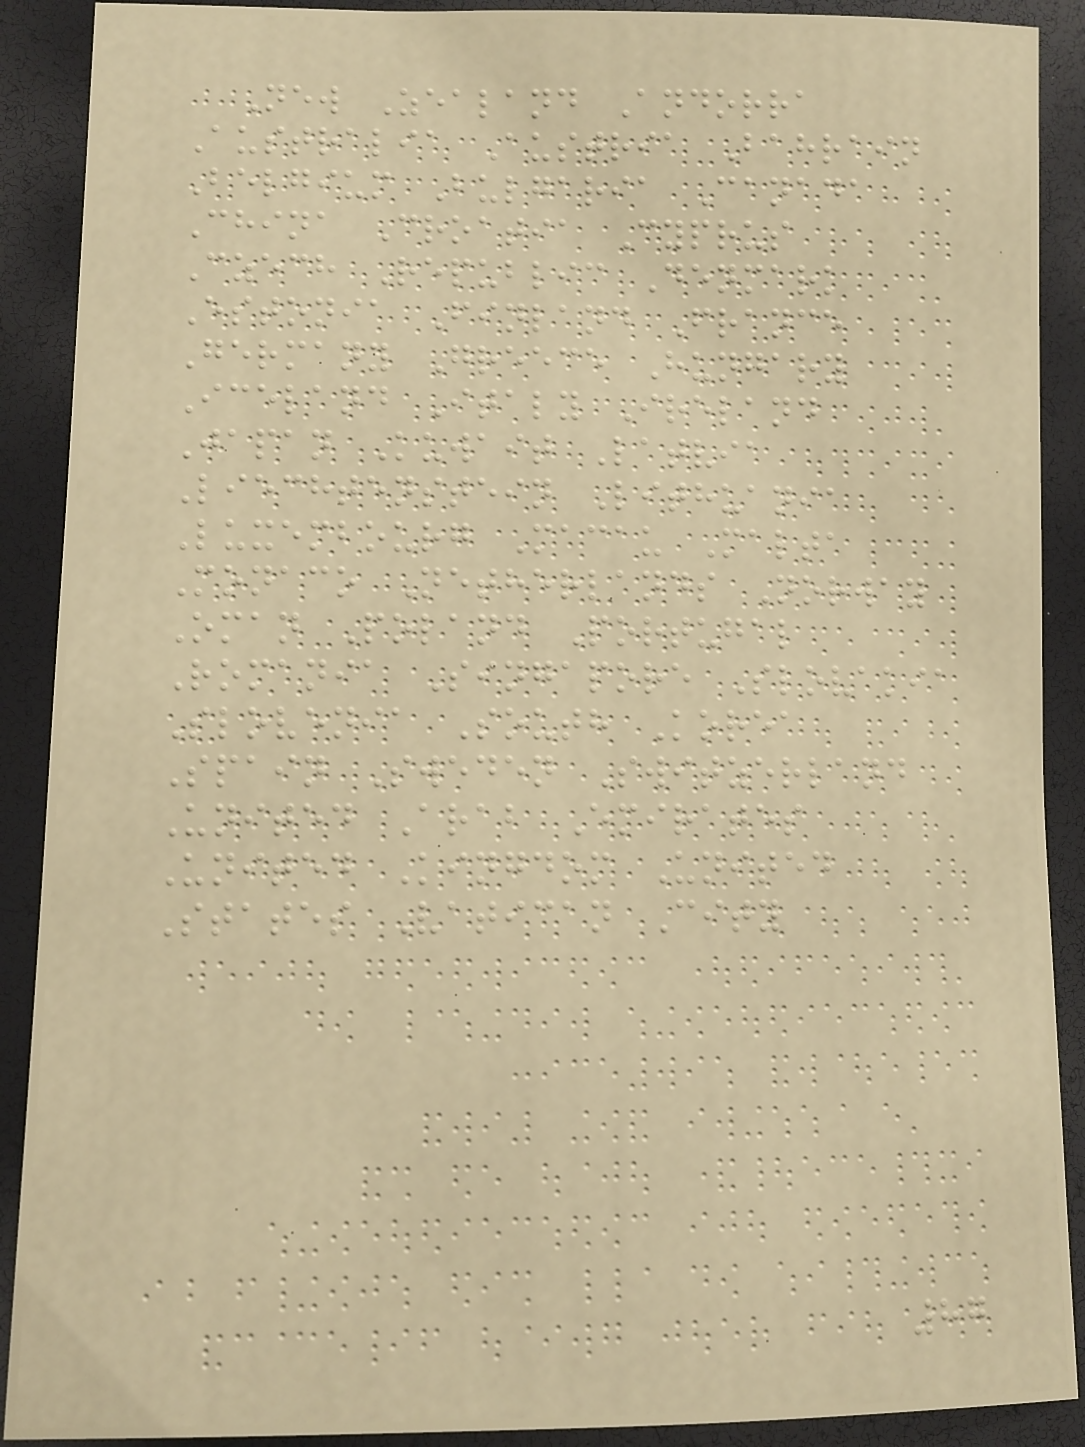New Zealand Andorra
Australia Austria Bahrain
Belgium Bulgaria Canada
China Croatia Cyprus
Czech Republic Denmark
Estonia Finland France
Germany Greece Hungary
Iceland Italy Ireland
Japan Kuwait Latvia
Liechtenstein Lithuania
Luxembourg Macau Malta
Monaco Netherlands Norway
Oman Poland Portugal
Romania Singapore Slovakia
Slovenia South Korea
Spain Sweden Switzerland
United Arab Emirates
United Kingdom United
States Vatican City
87
